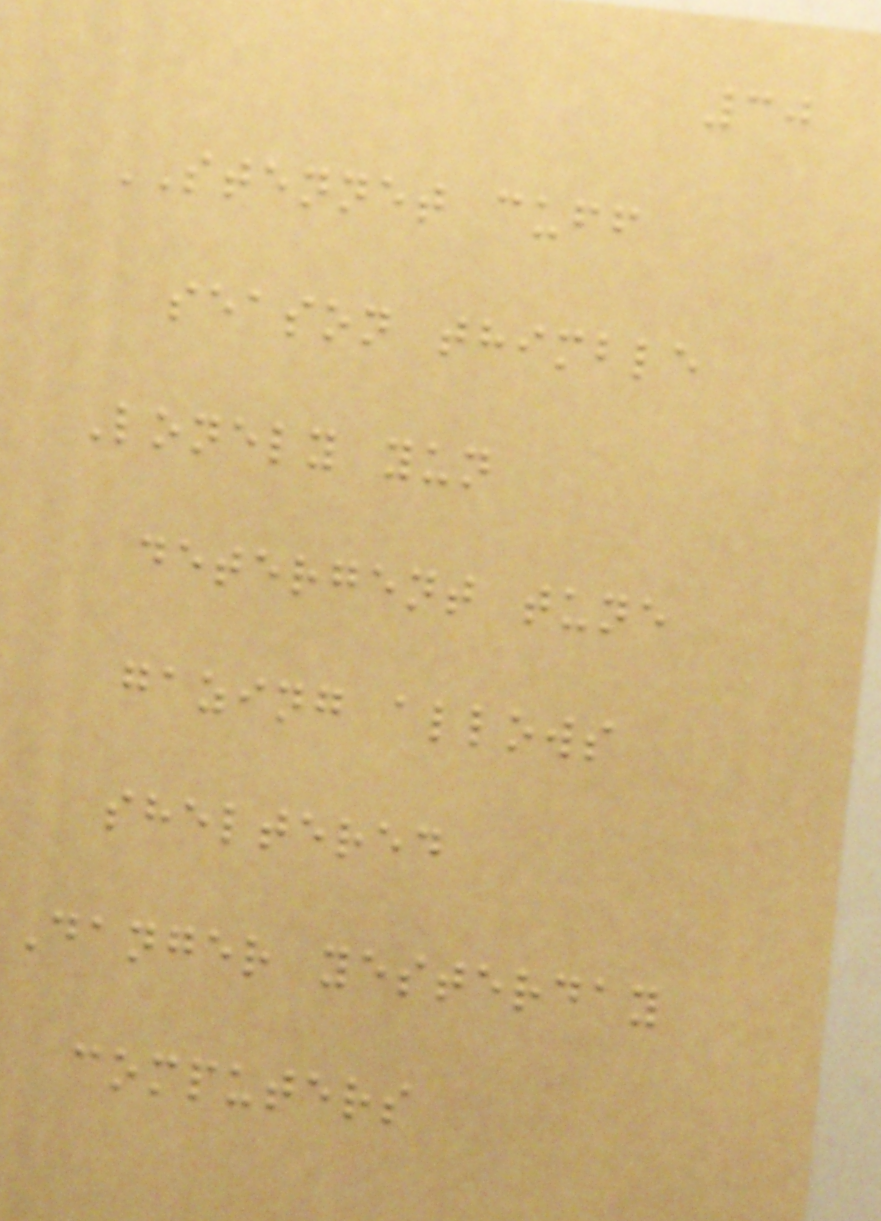30
STENNET cuff
season thimble
Lonely yun
detergent tune
gazing allows
sheltered
Danger yesterday
computers
